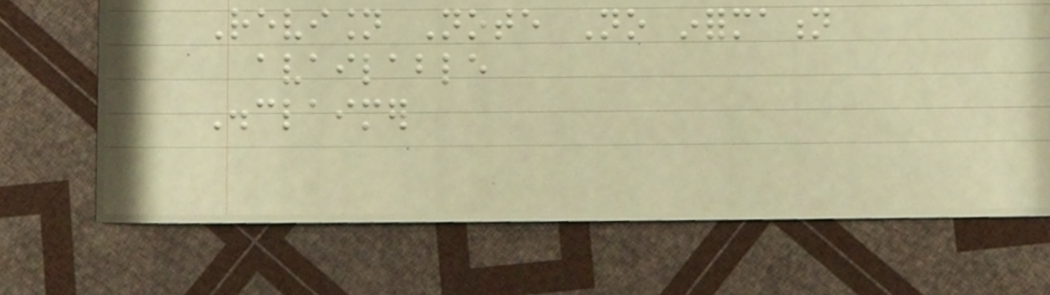Revision Note No information
available
Disclaimer
